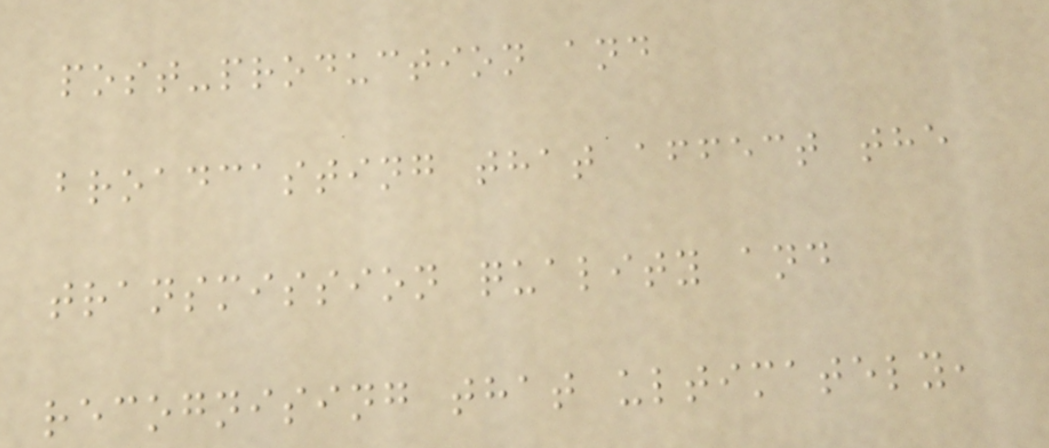post-production and
broadcasting that affect the
transmission quality and
recognising that ultimately,
